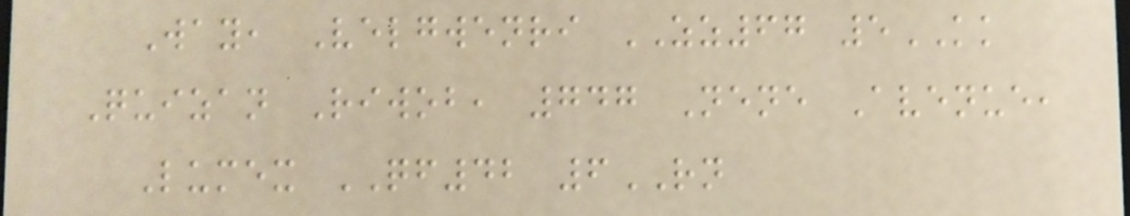Way, Velgwenri ZZ67 5KK
Quizan Riwob, 747 Nene Avenue,
Lumex QF42 6RN
